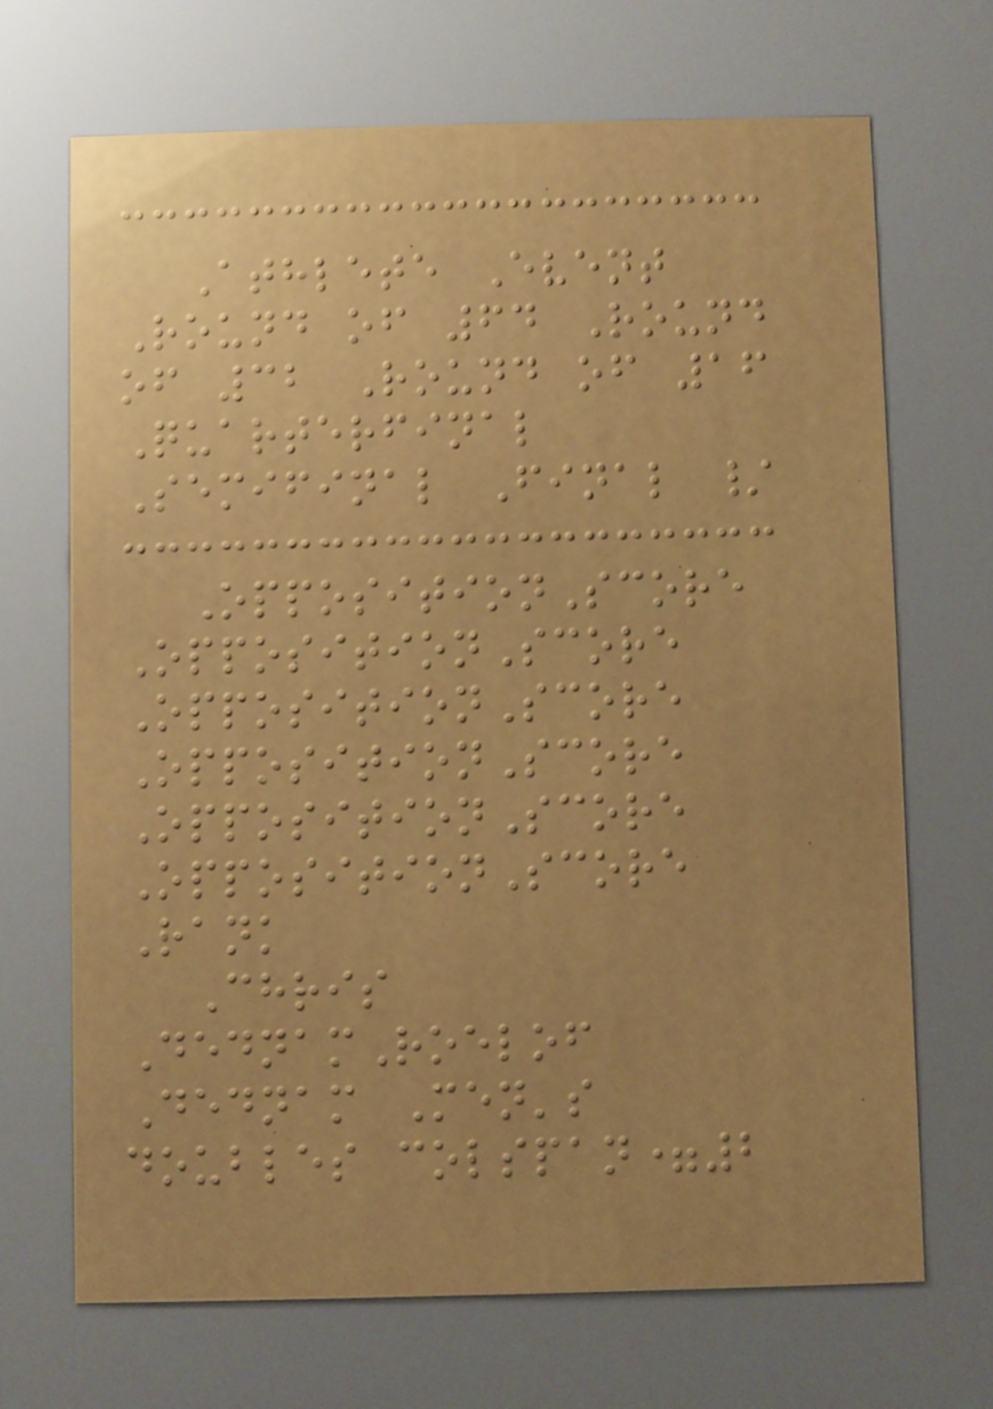Athlete Event
Round of 64 Round
of 32 Round of 16
Quarterfinal
Semifinal Final /
OppositionScore
OppositionScore
OppositionScore
OppositionScore
OppositionScore
OppositionScore
Rank
Chris
DednamRoelof
Dednam Men's
doubles colspan=2
